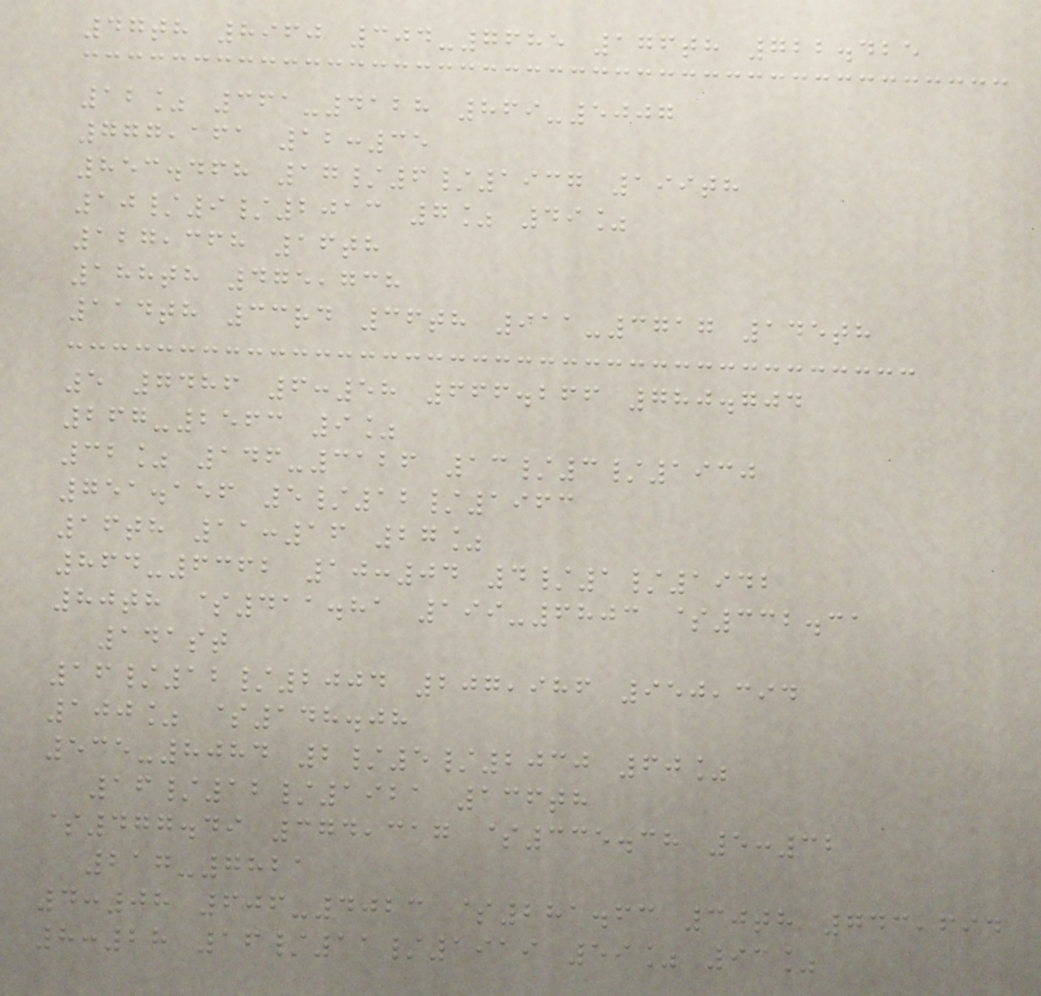47th 8960 304-7685 176th 722.425
12% 361-4128 869-5007
777,161 12:35
853.468 17/6/1937 199th
10/9/2013 7% 49%
127,368 16th
188th 475,738
114th 33rd 36th 911-3717 145th
5 7486 6:58 666.266 780.704
267-2563 9%
32% 146-3126 13/3/1930
751.156 5/12/1963
16th 11:16 27%
864-6362 10:04 4/1/1942
80th $411.81 199-6803 $332.31
141st
16/12/2004 207,986 950,394
100% $148.08
535-8084 2/5/2030 60%
16/12/1921 136th
$477.49 374,317 $335.38 5:32
217-7821
4:08 606-4023 $281.63 30th 743,694
8:28 16/11/1919 59% 93%
